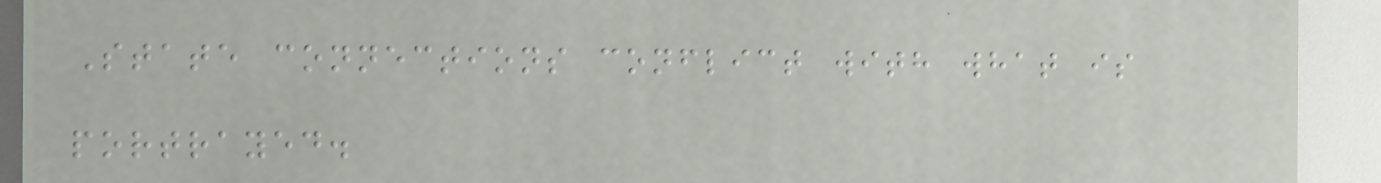State connections conflict with what is
portrayed.
